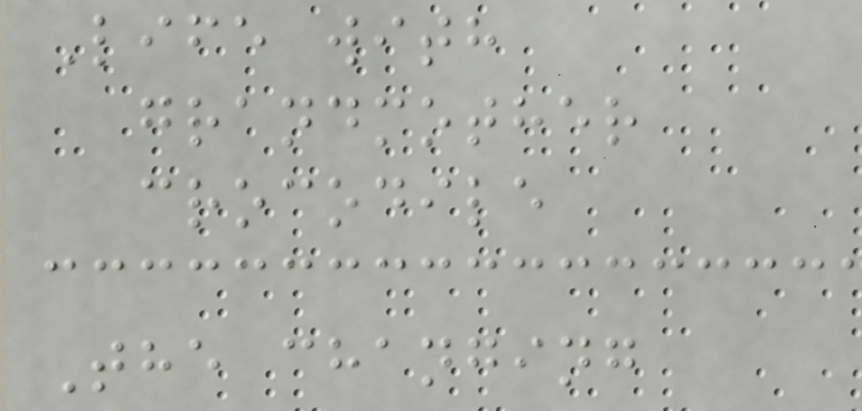Life with
grandmother
crocodile
The changing
